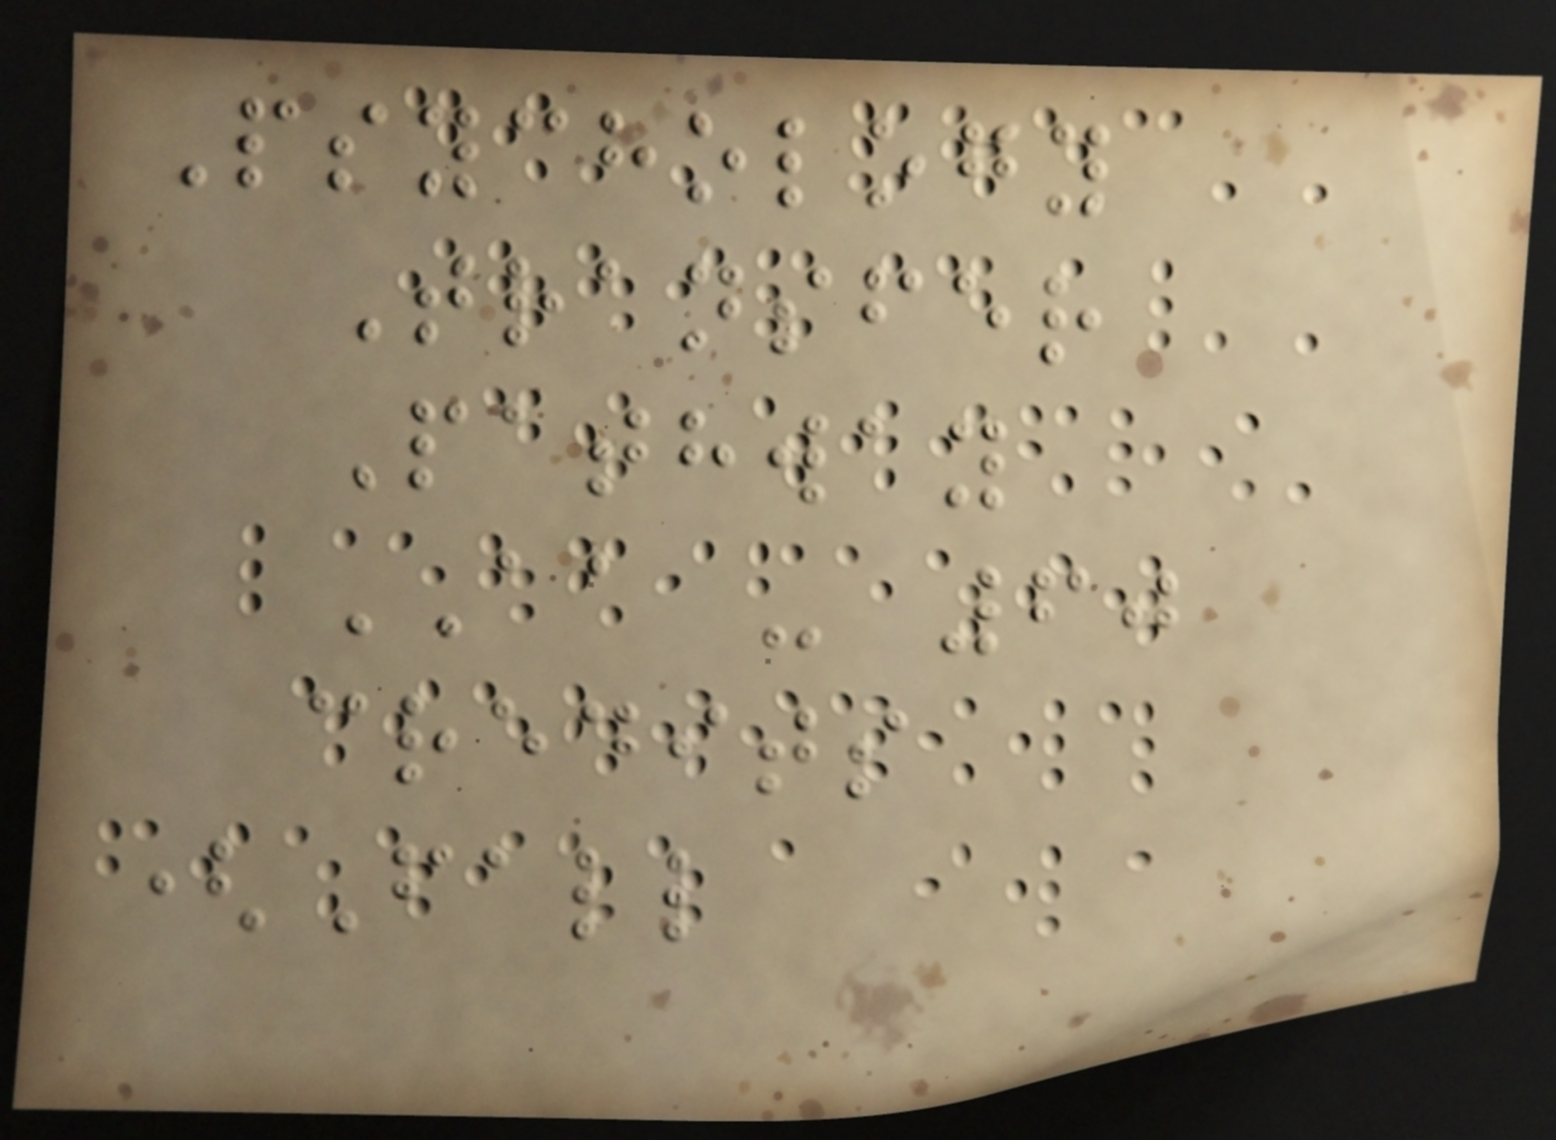Psychology
Transfer
Pathway
AA - 60
credits
(Fall
